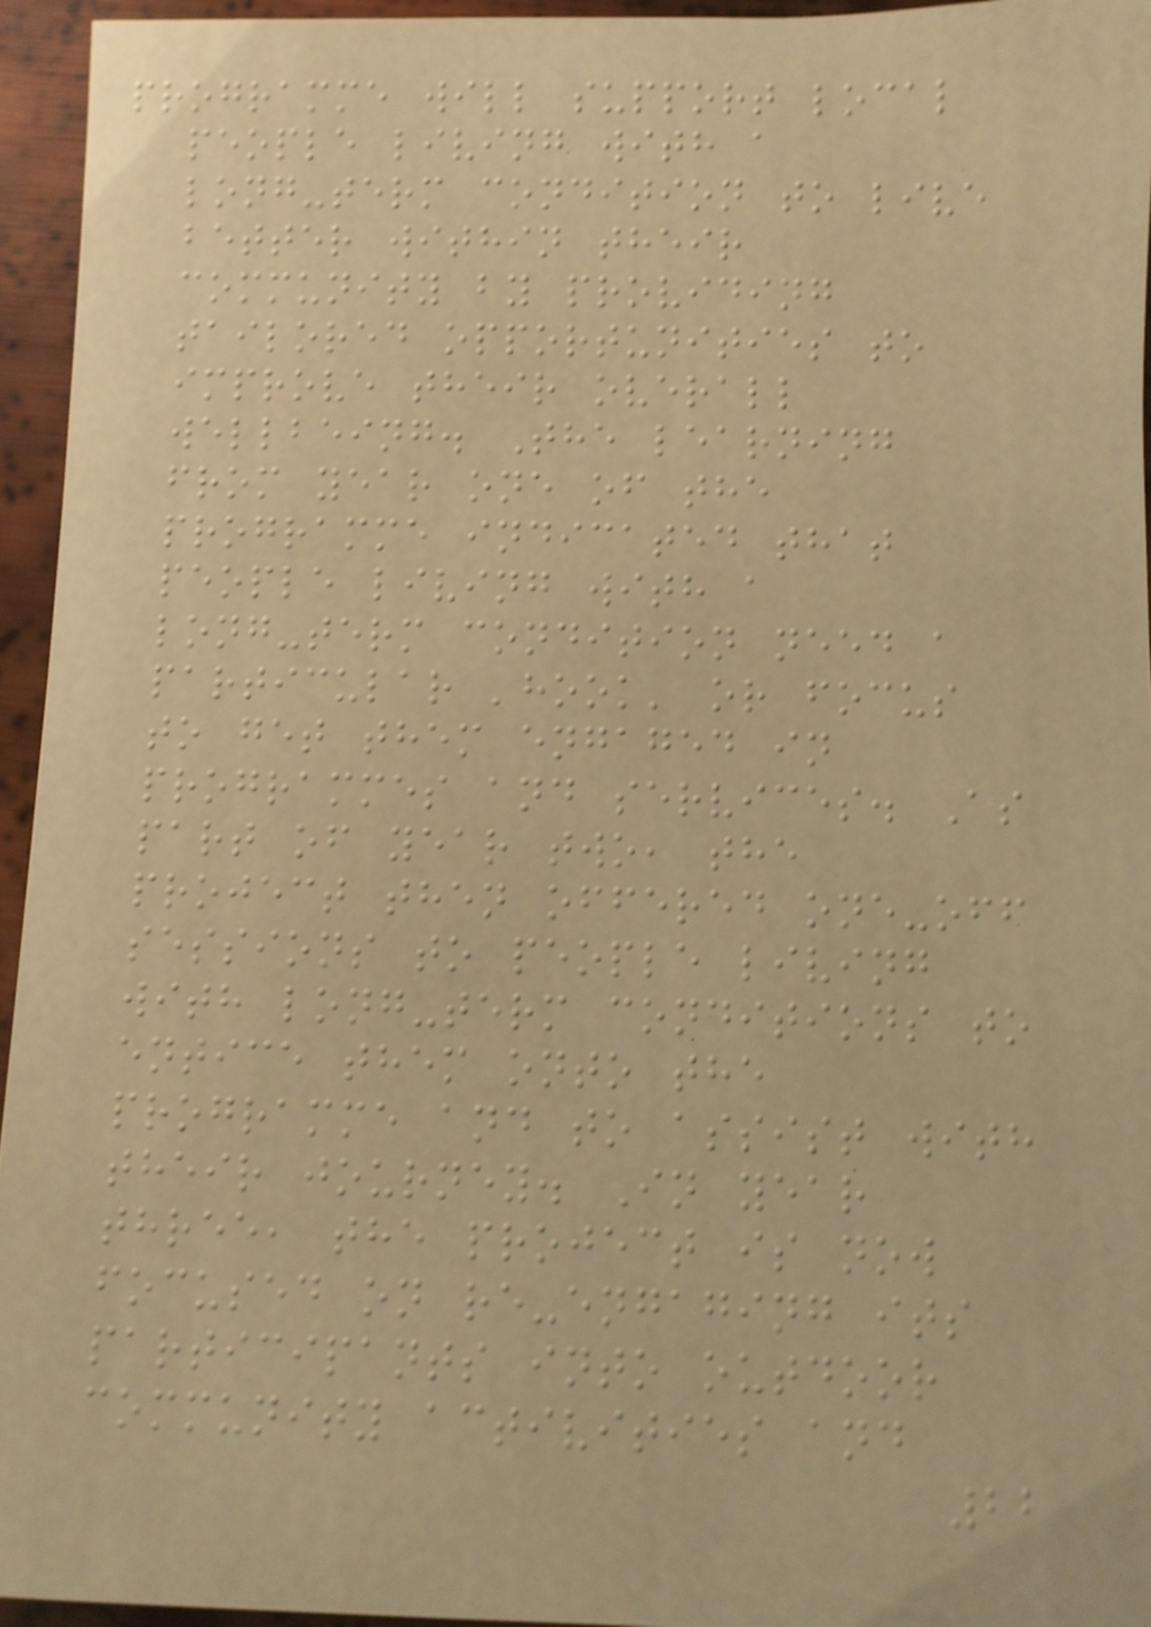programme will support local
people living with a
long-term condition to live
better within their
community by providing
tailored opportunities to
improve their overall
wellbeing. The learning
from year one of the
programme indicated that
people living with a
long-term condition need a
particular 'hook' or focus
to get them engaged in
programmes and services. As
part of year two, the
project then offered one-off
sessions to people living
with long-term conditions to
entice them onto the
programme and to assist with
their journey. In year
three, the project is now
focused on re-engaging its
participants into outdoor
community activities and
22
